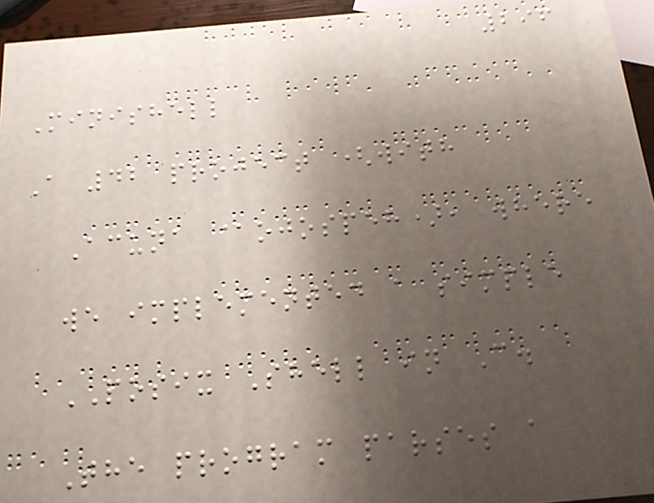296
Minishell
A 42 project (with
Acuna @ojospeh), where
we implemented a simple
POSIX Shell in C.
The program parses a
